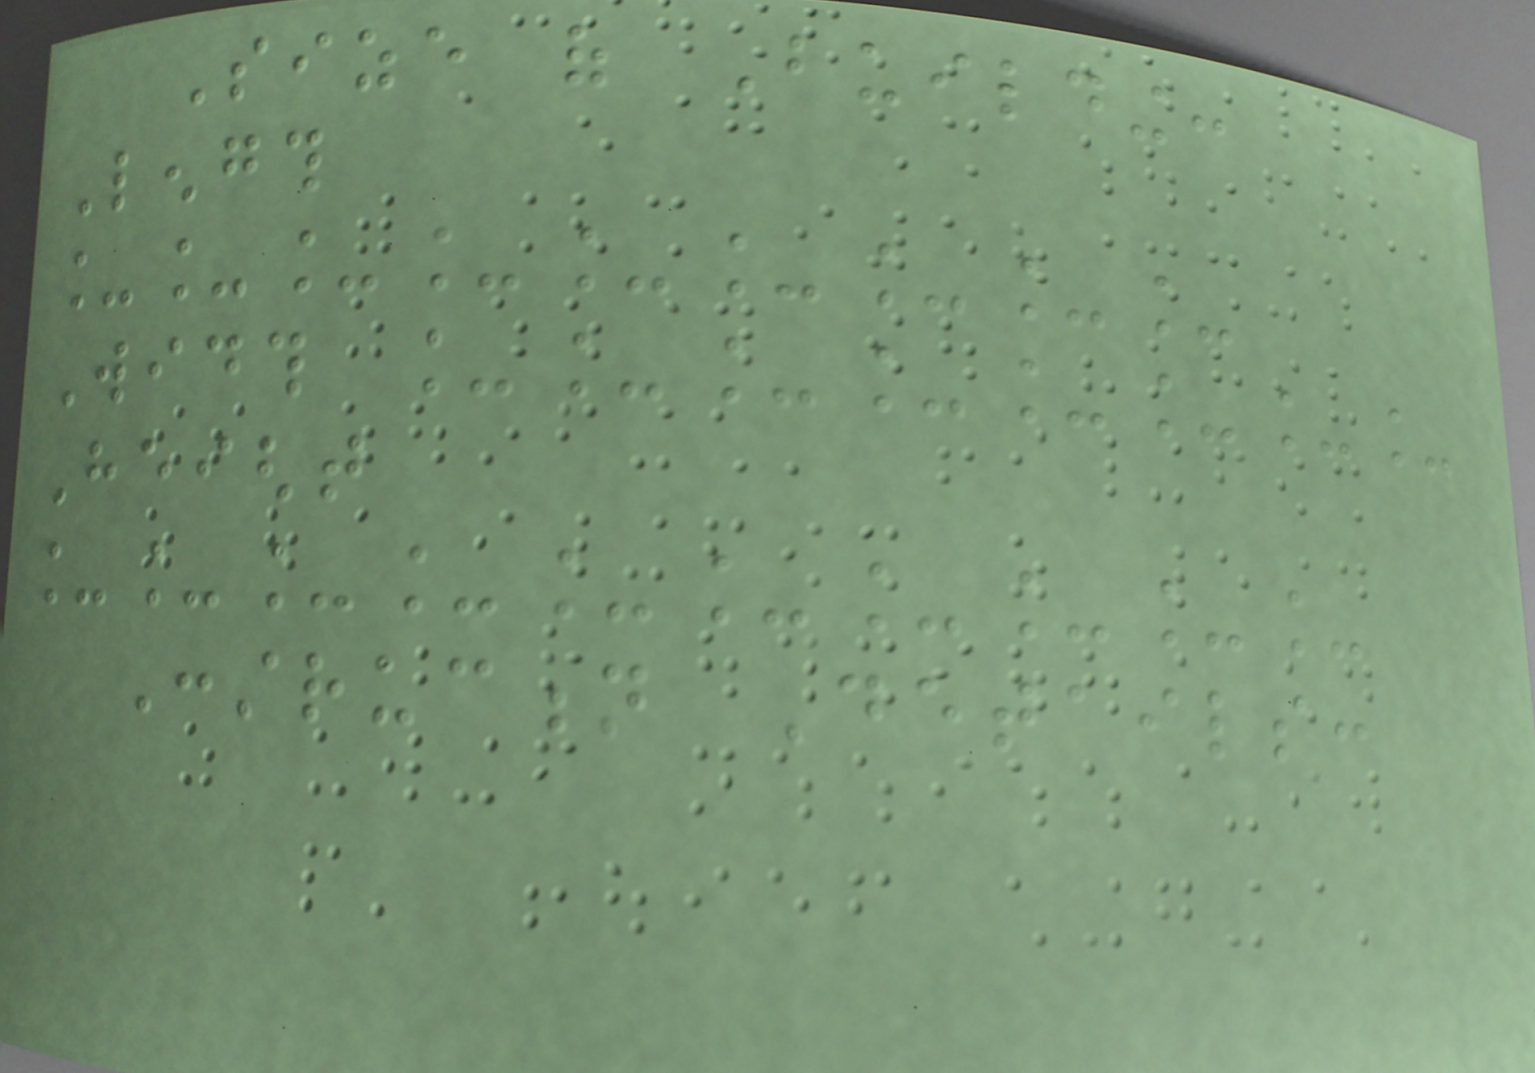Size of Building:
Length
_________
Width ________
Height
__________
Construction Details:
